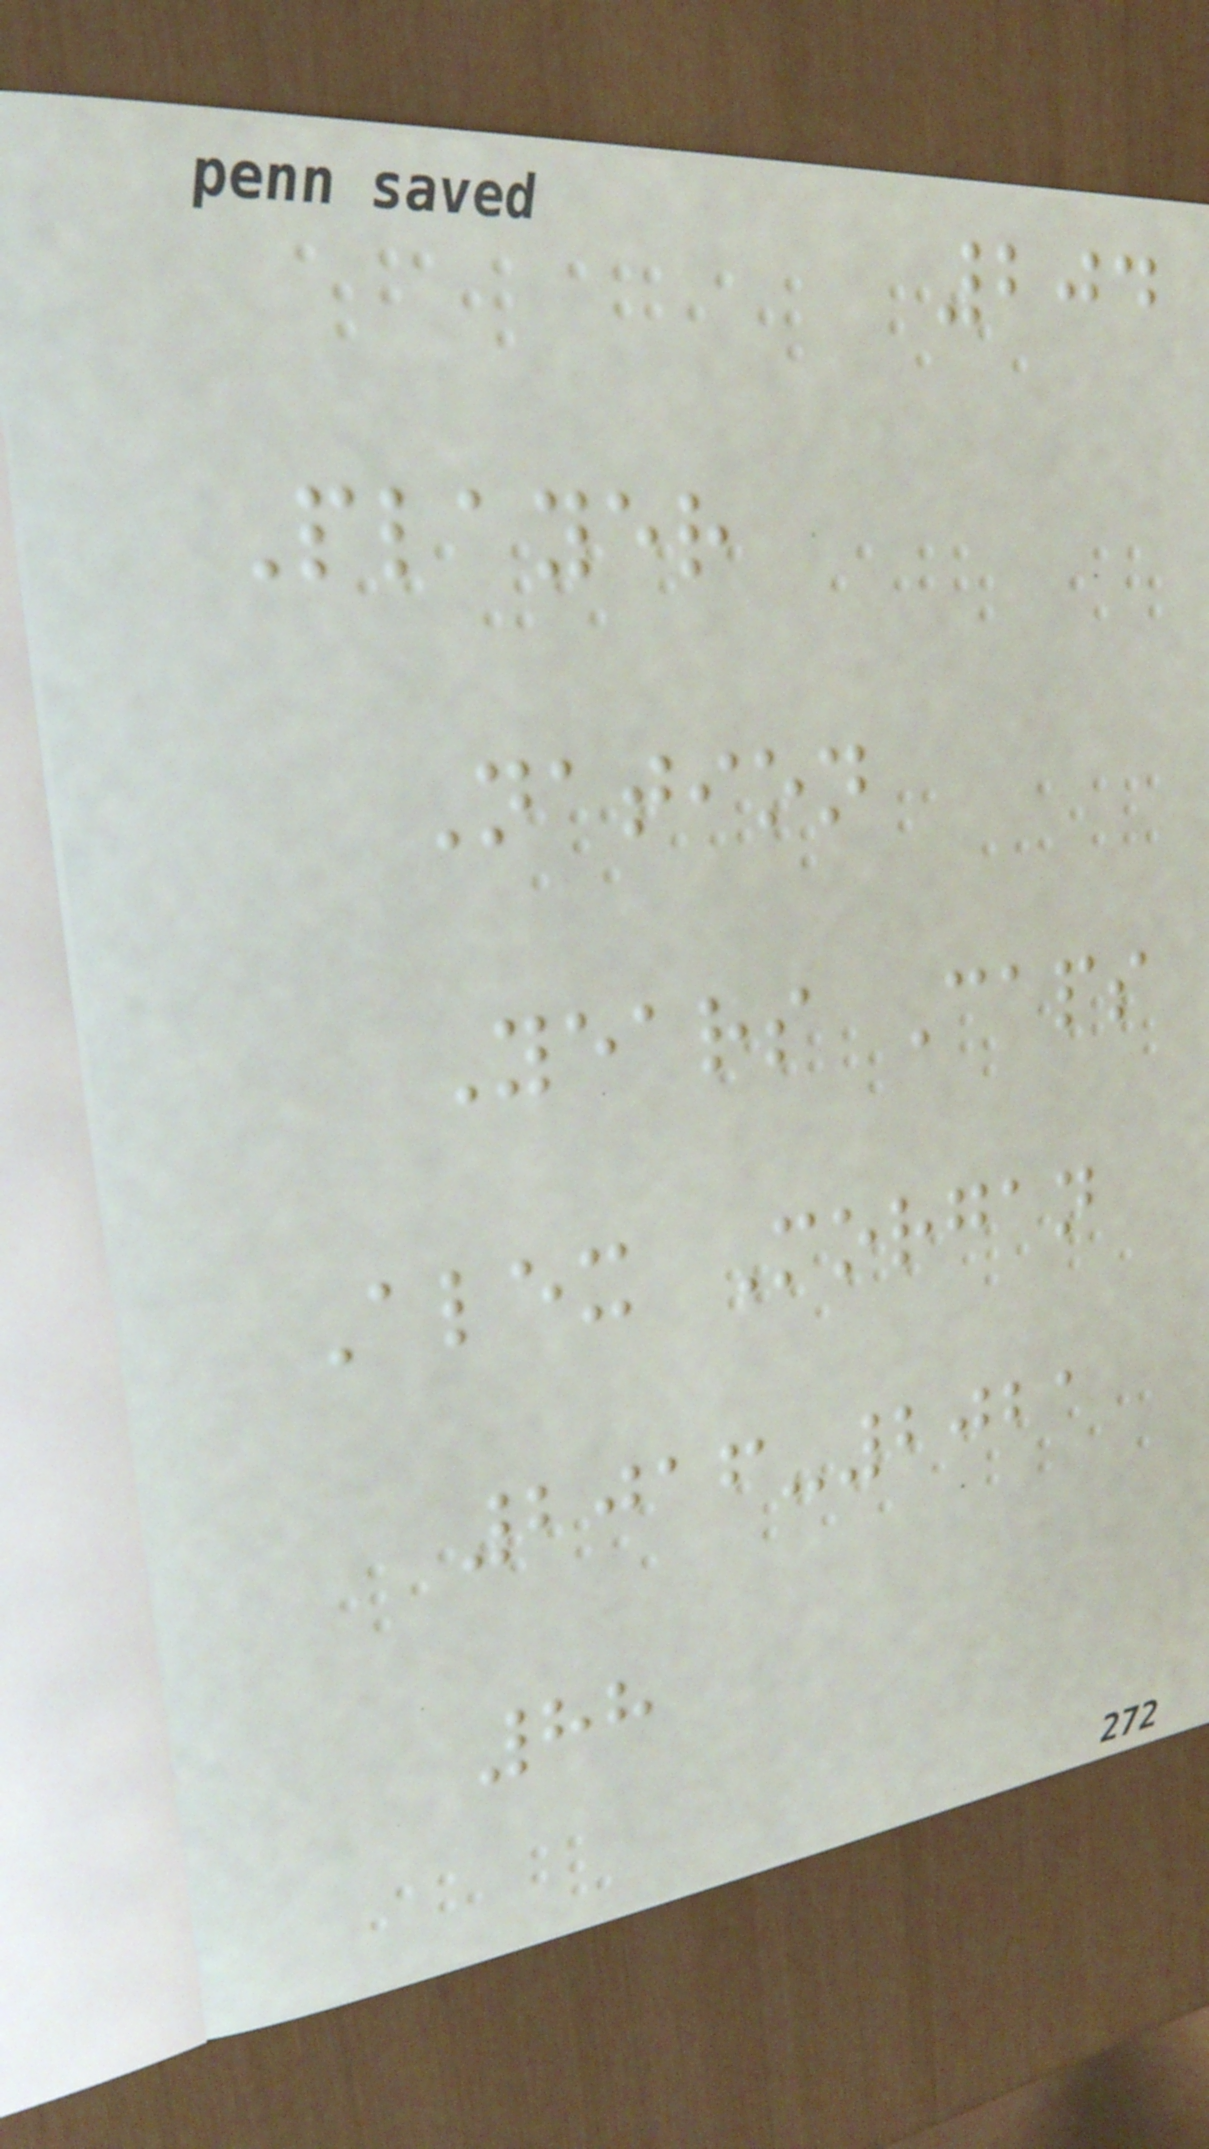204
Player
Nation
Years Caps
Alex Morgan
2016-2021
88
